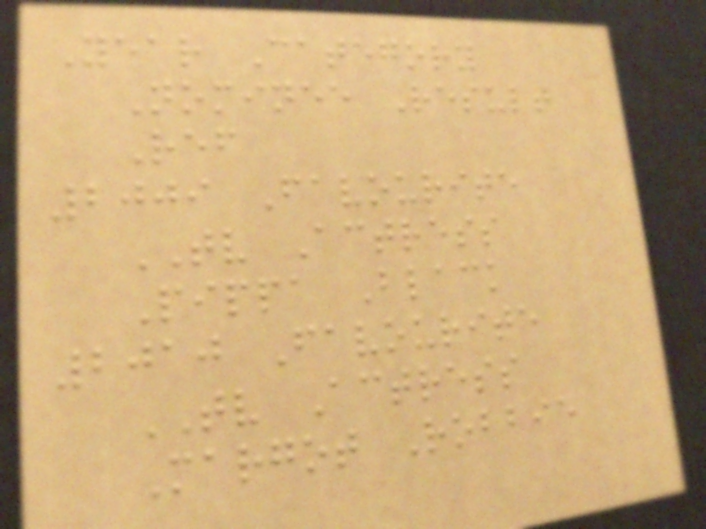Year Category
Nominee Result
Ref
2009 Favourite
TV Actress
Pippa Black
2010 Favourite
TV Actress
Margot Robbie
